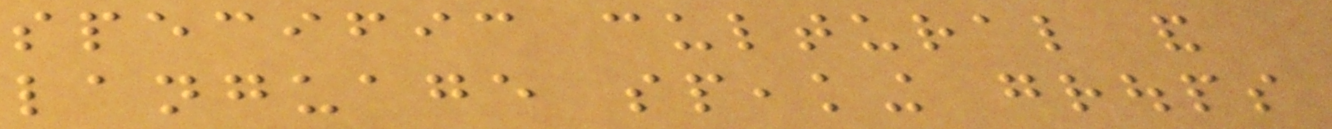specific cultural and
language speaking groups
